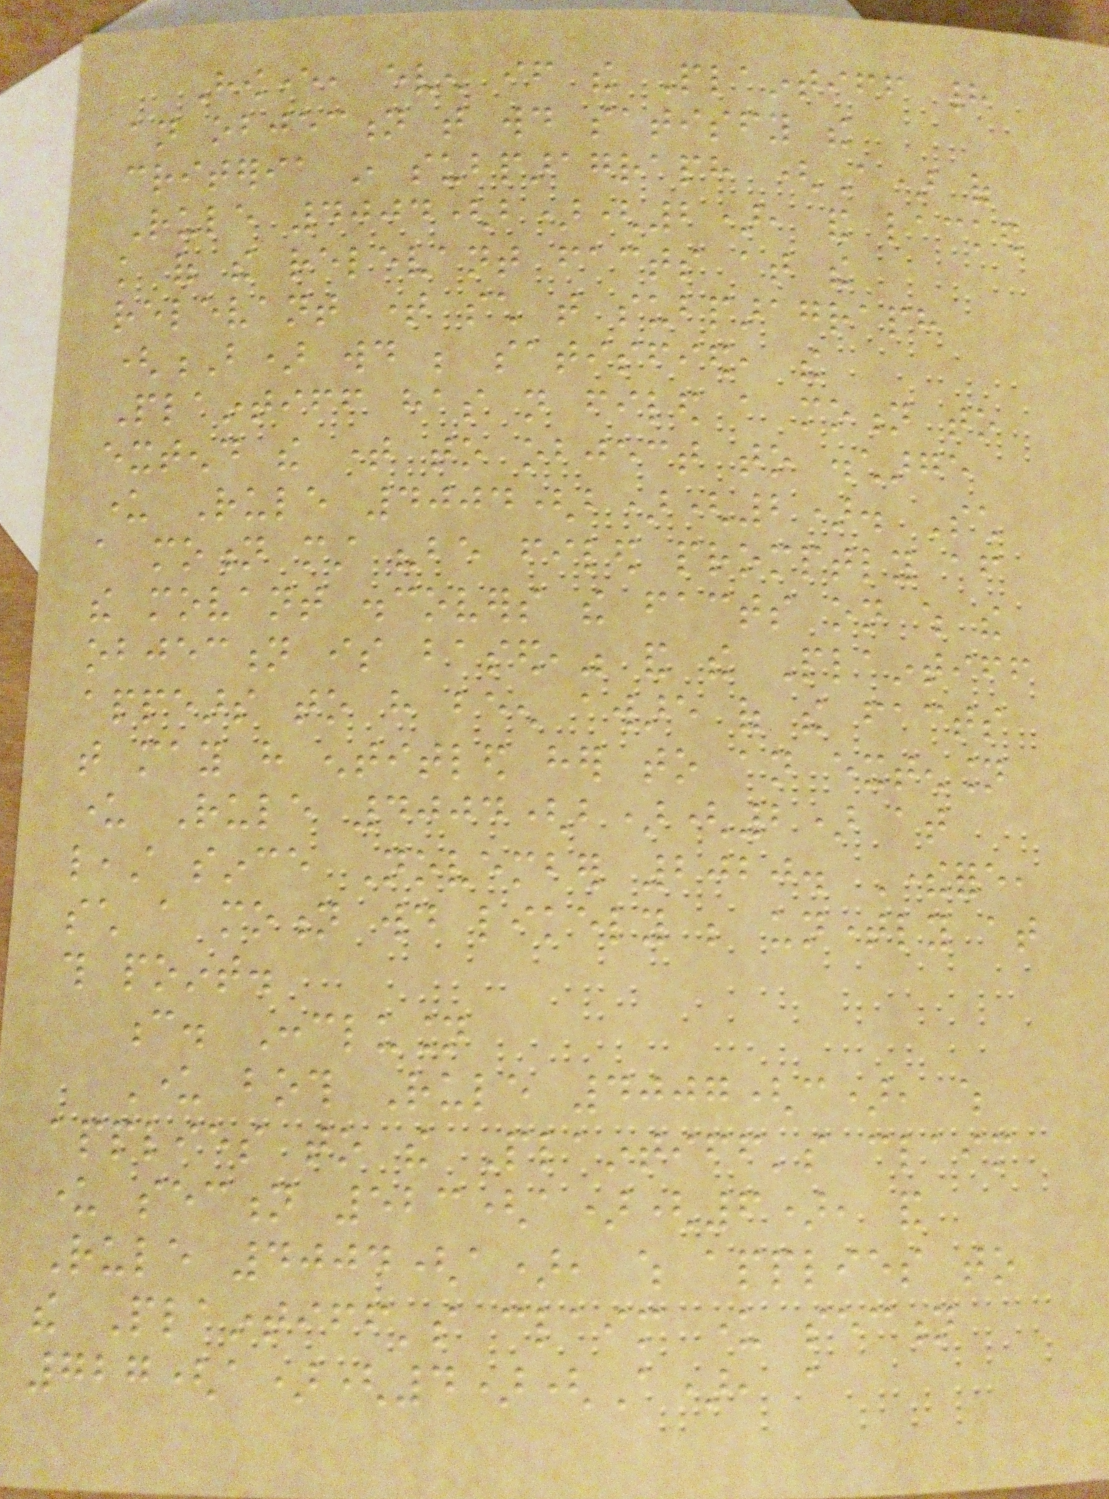However, even if the Plaintiff had
an objection that would satisfy the
criteria in subparagraph (A) of
Rule 4004(b)(2), and lacked
knowledge of the relevant facts at the
relevant time such that subparagraph
(B) would be satisfied, the
Plaintiff has not filed a motion to
extend the time to object to discharge
under Rule 4004(b)(2). Such
a motion must "be filed promptly after
the movant discovers the facts on which the
objection is based," and the Plaintiff
appears to have been aware of the facts
that may have entitled her to an extension
under Rule 4004(b)(2) at
least since November 2020. Therefore,
such a motion would likely be untimely at
this point.
c. Conclusion
Under both Rule 4007(c), which
applies to the Plaintiff's claim
under section 523(a)(6), and
Rule 4004(a), which applies to
the Plaintiff's claim under section
727(a)(4)(A), a
